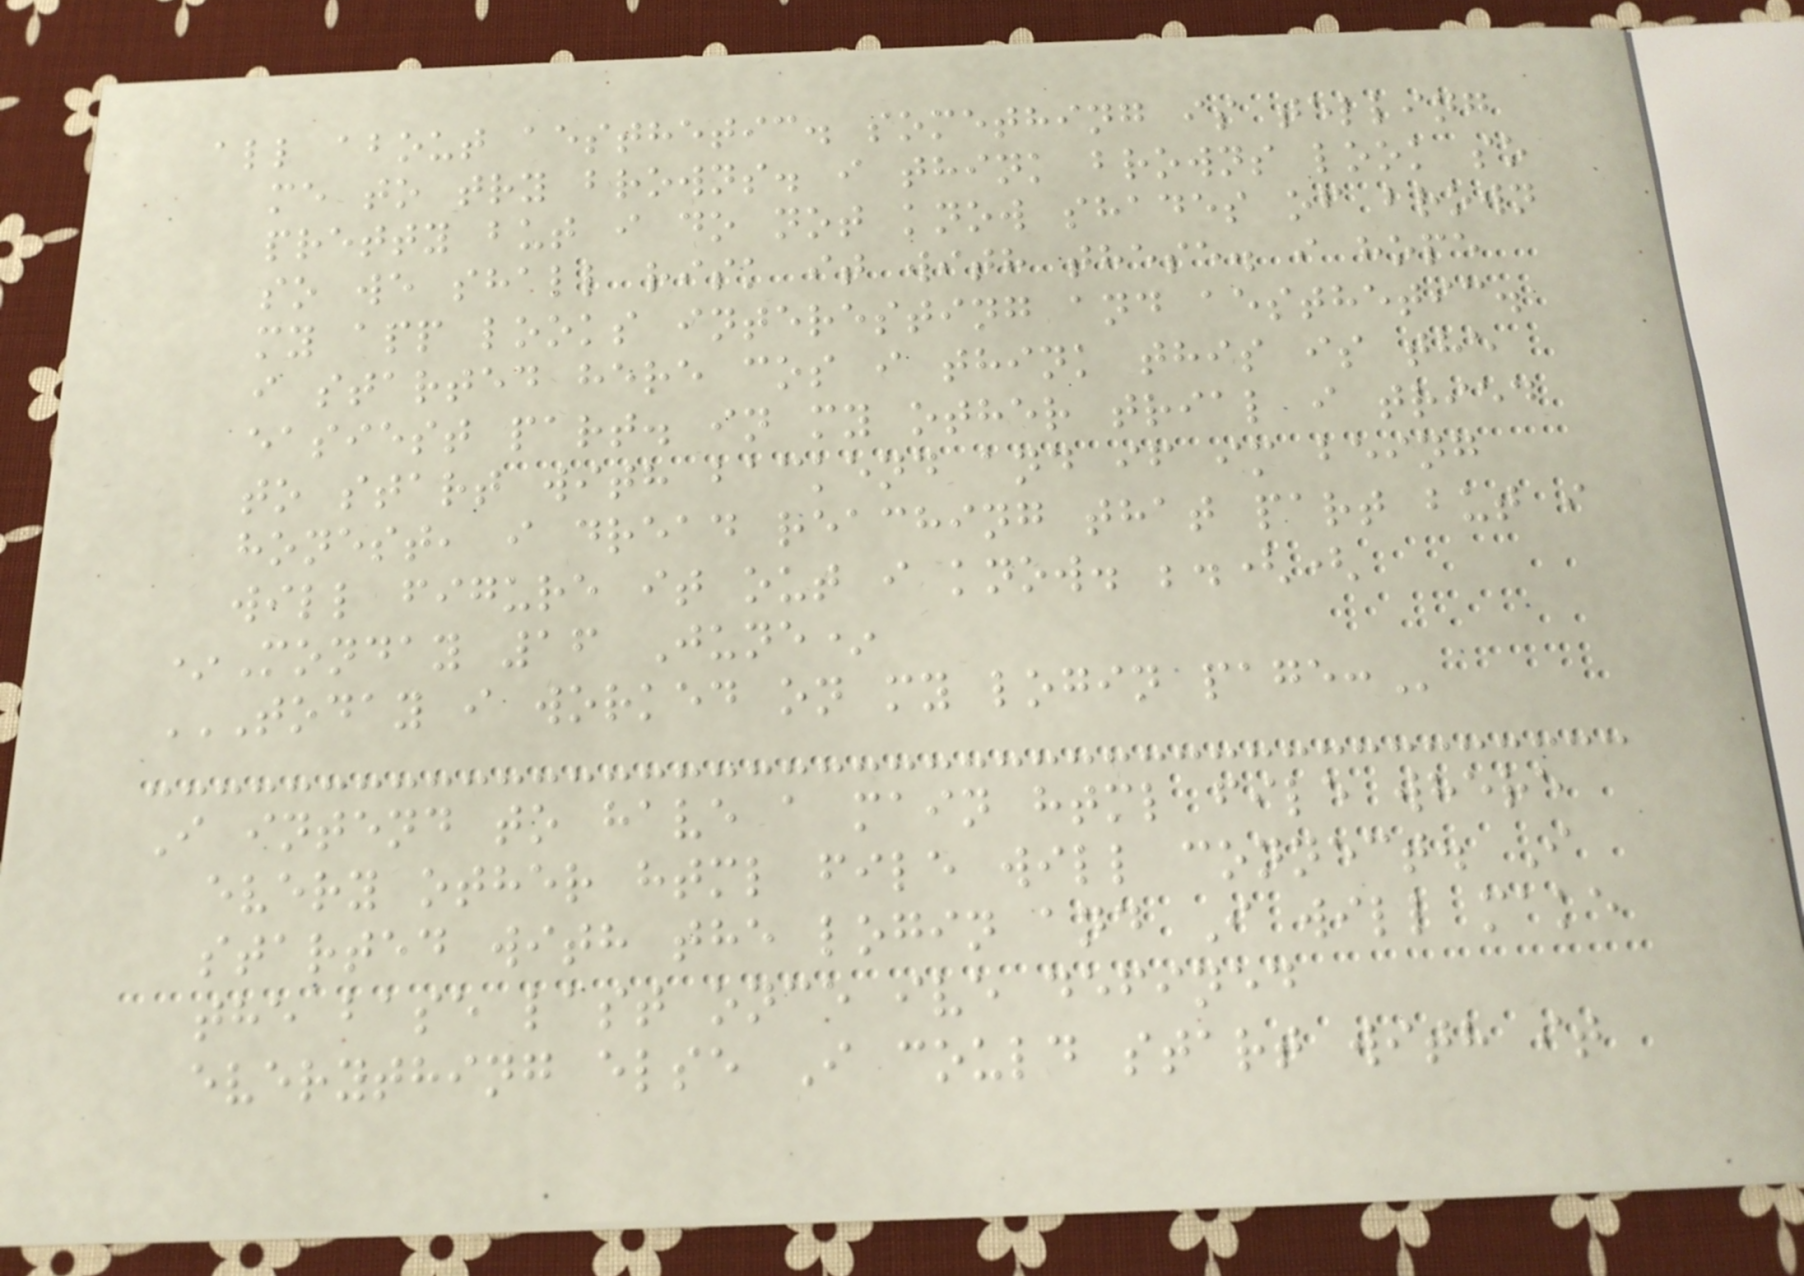all about aesthetic. something is telling
me to try browns. i think browns look so
pretty but i do not know shades of brown
so we shall risk it with these. i hope
my app looks interesting and aesthetic.
i started here cos i think this is the
easiest part. in my other trial i tried
to start with backend and if im being
honest, i dread reaching that part but i
will figure it out i know. ;.((
*Monday 16 June*
TODAY I WORKED ON MY LOGIN PAGE:
I intend to have a main html file where
every other html file will connect. I
started with the login and I will make
the base last once ive defined
everything else I could start with it
